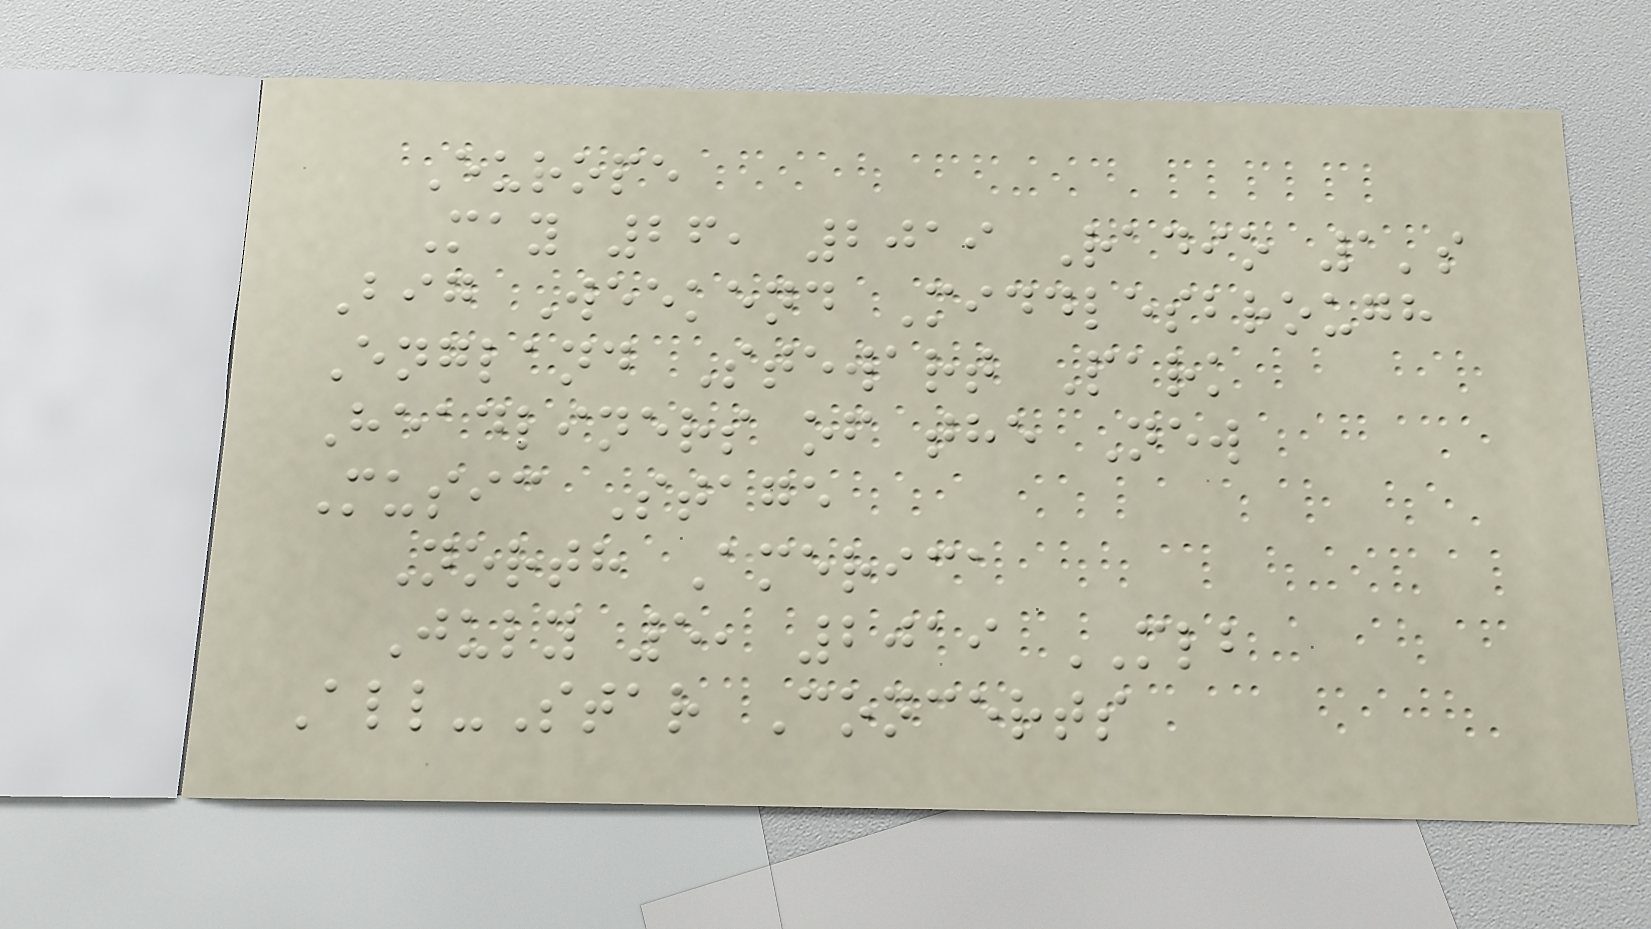Europe
May 26, 2019 Radio 1's
Big Weekend Middlesbrough
England Stewart Park
Headliners of the New
Music Stage
North America
July 5, 2019 MLB
All-Star Concerts
